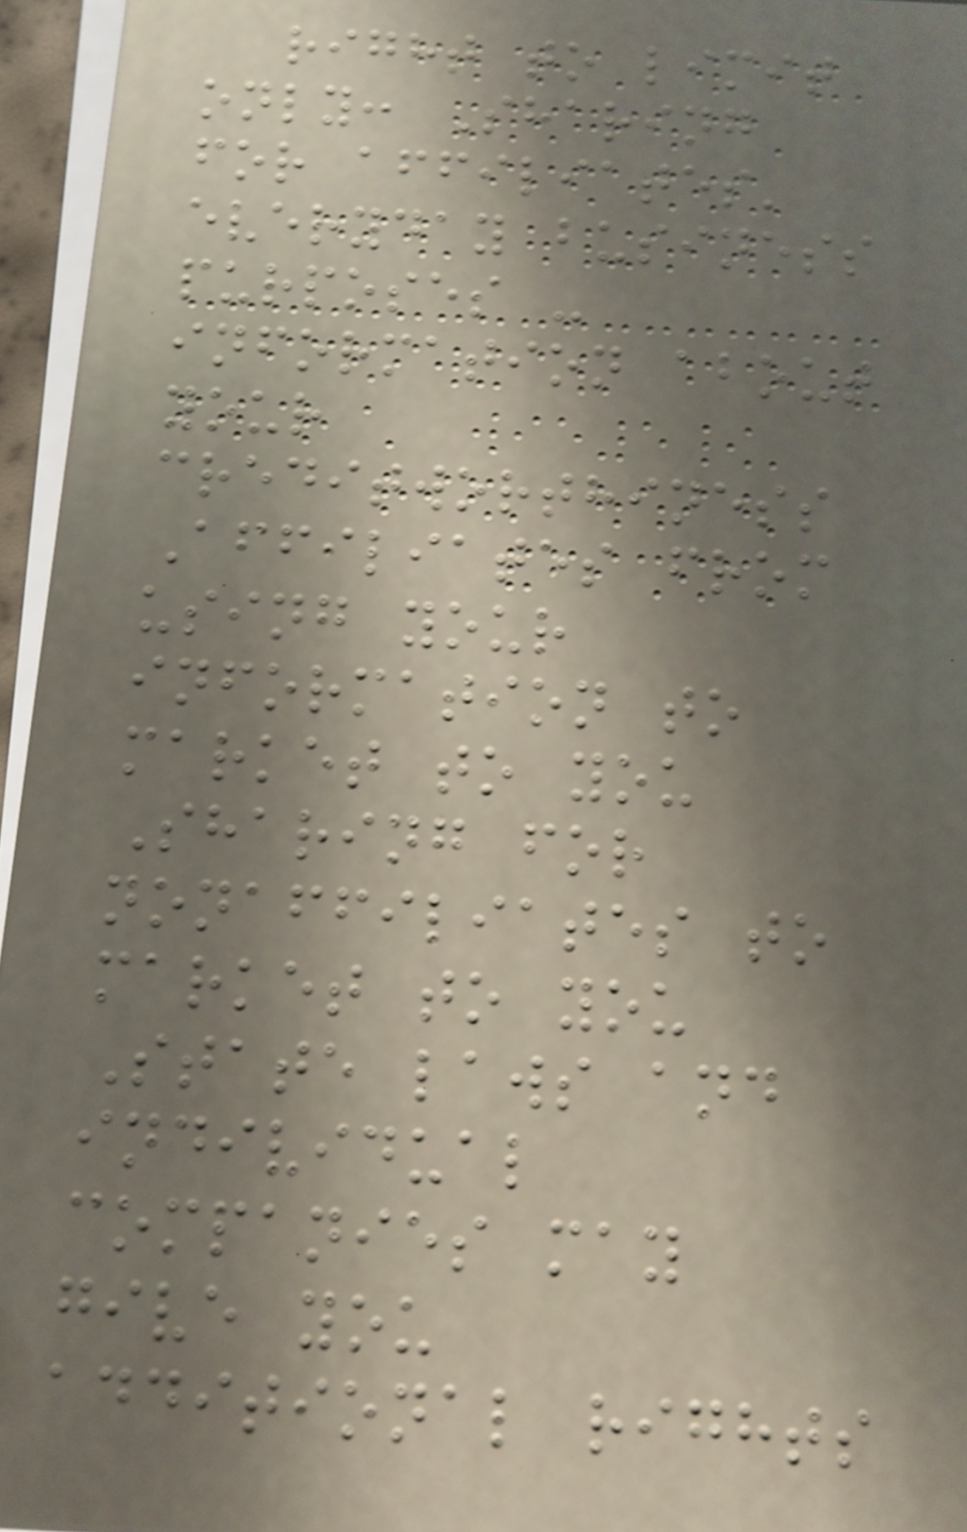right to limit
only: Sharing
for affiliates'
everyday business
purposes -
information about
your
creditworthiness
Affiliates from
using your
information to
market to you
Sharing for
nonaffiliates to
market to you
State laws and
individual
companies may
give you
additional rights
